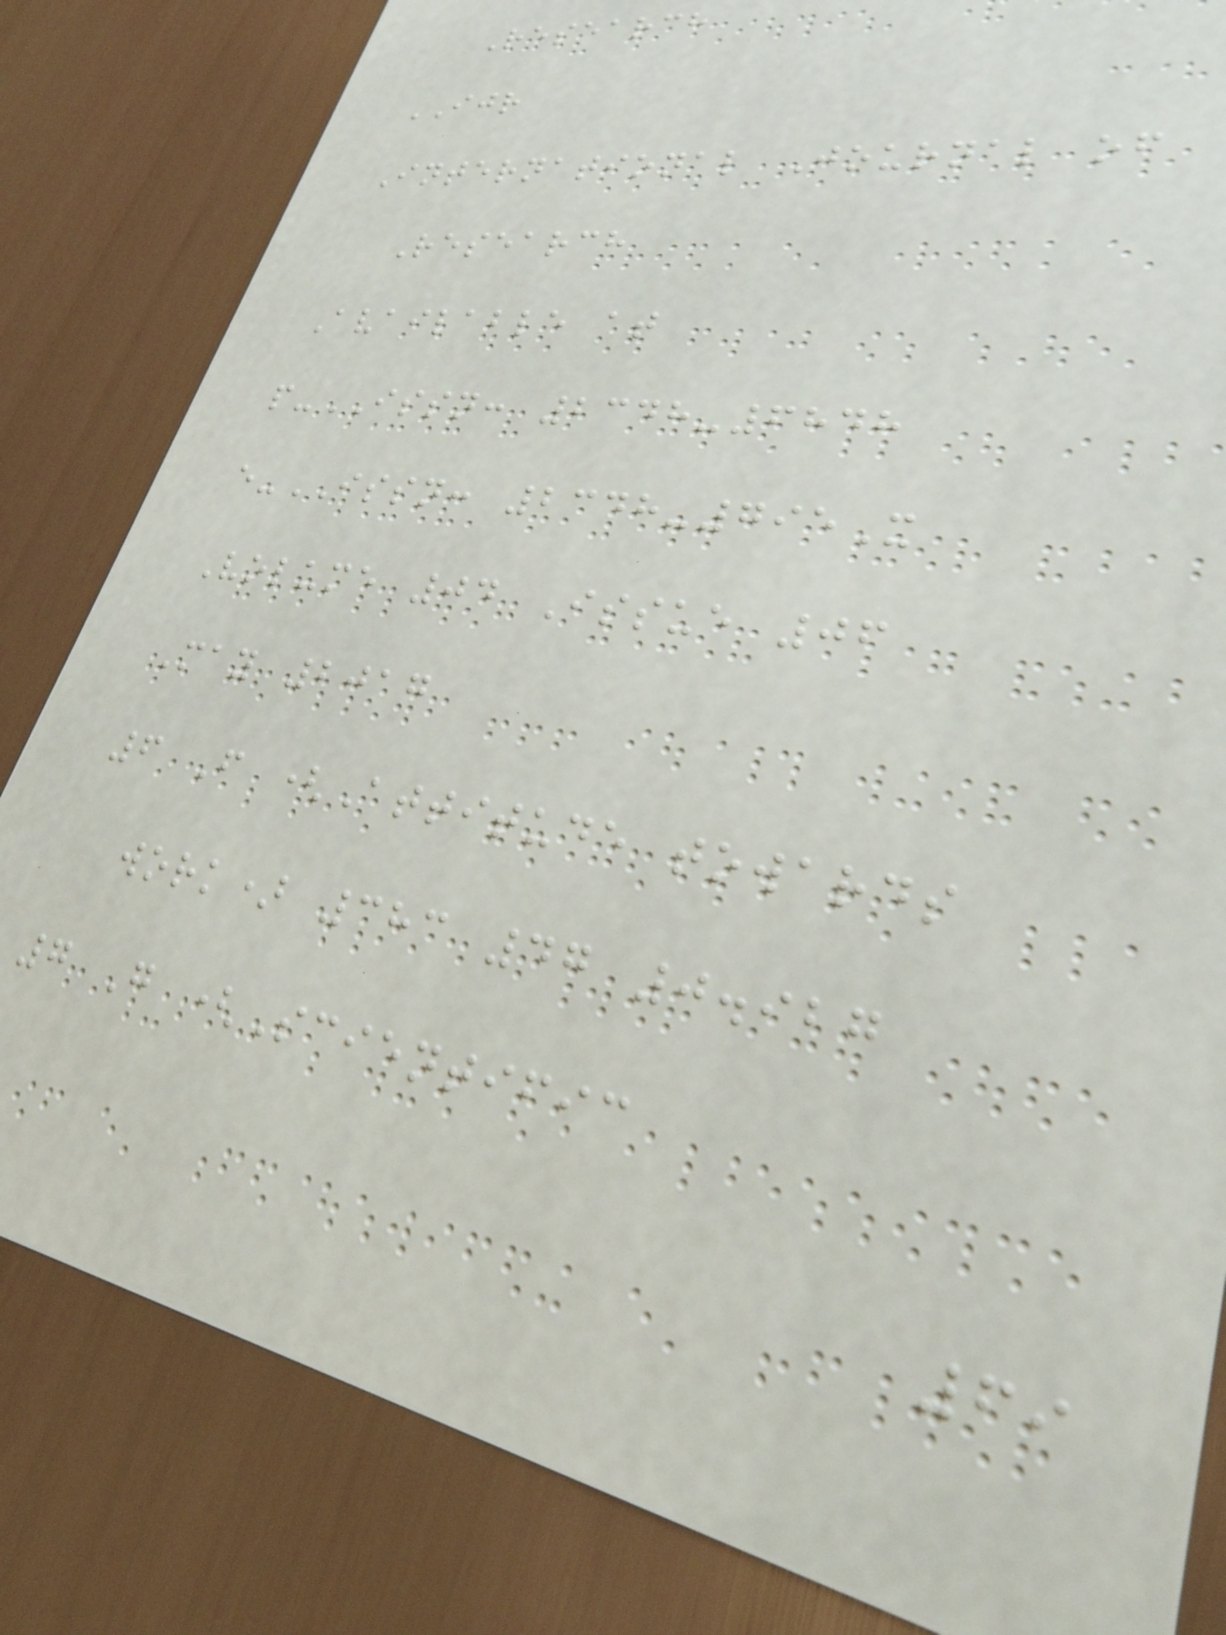Research
IJR
International Journal of
Research
Available at
p-ISSN: 2348-6848
e-ISSN: 2348-795X
Volume 04 Issue 06
May 2017
6 F (Attitude towards
work) 383 47 0.927
7 G (Scientific
69
